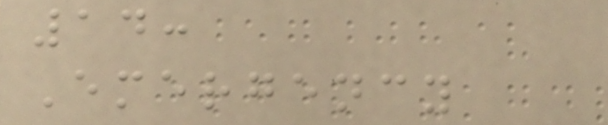14:
Emergency
